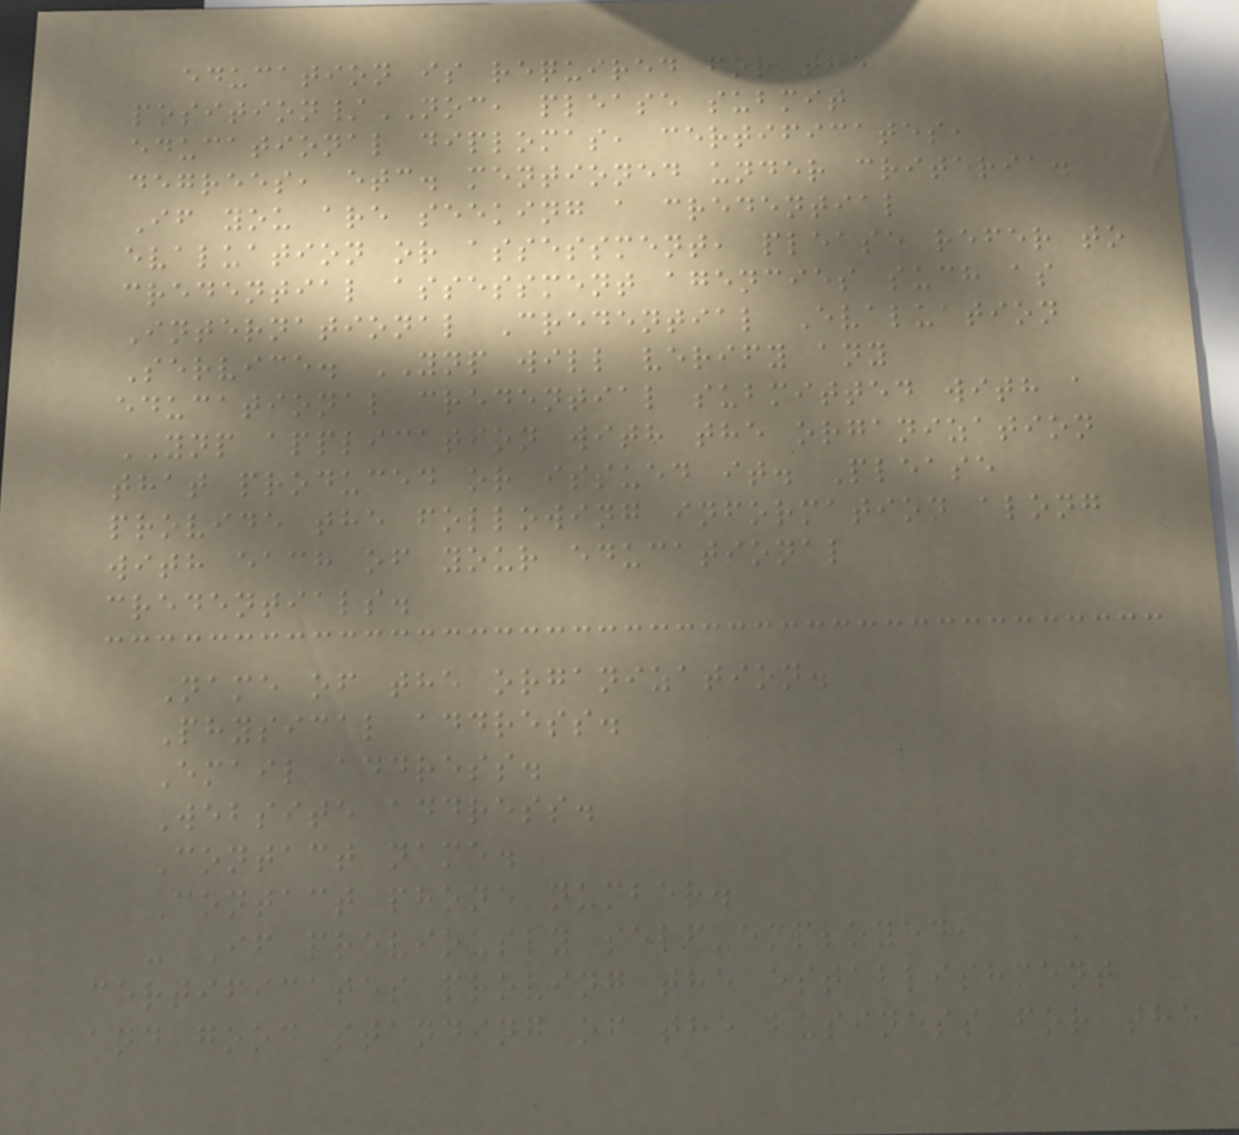education is required for the
position/NOC, please submit
educational diplomas, certificates,
degrees, etc. mentioned under criteria.
If you are seeking a credential
evaluation or assessment, please refer to
credential assessment agencies such as
International Credential Evaluation
Service. YNP will verify any
educational credential submitted with a
YNP application with the organization
that produced or issued it. Please
provide the following information along
with each of your educational
credentials.
Name of the organization.
Physical address.
Email address.
Website address.
Contact name.
Contact phone number.
- If previously self-employed,
certificates proving the establishment
and good standing of the business for the
